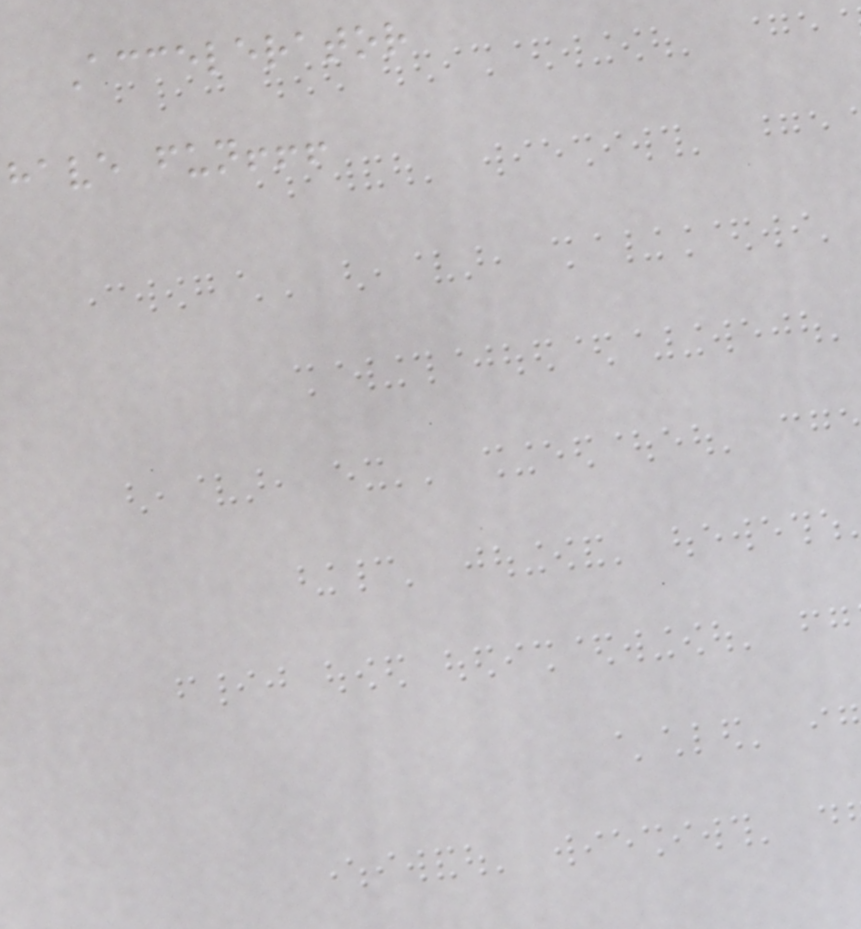Accelerator
have fun!!!
